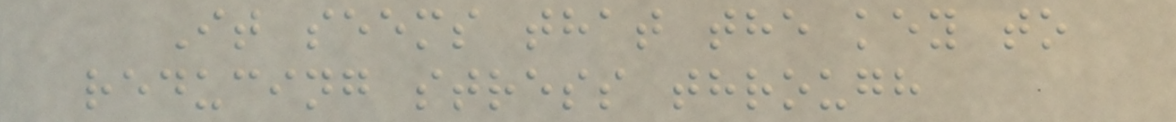It seems that the key to
reducing stress through
